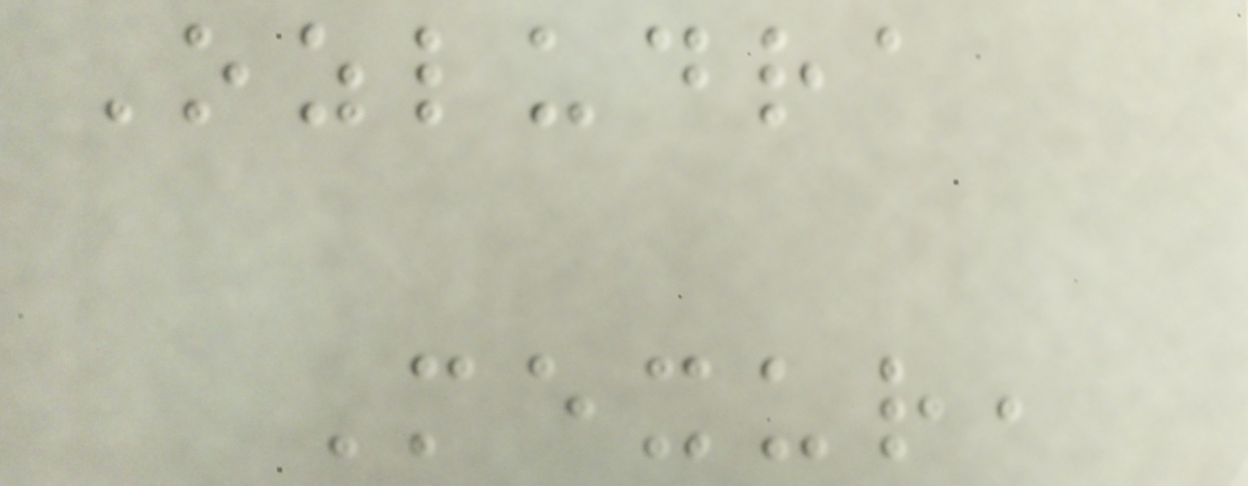Ozludra
Mexur,
